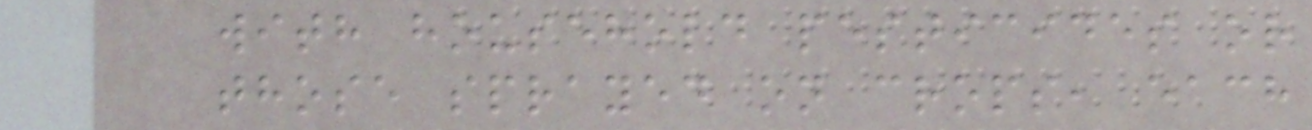with household pesticides or
those sprayed on crops, each
